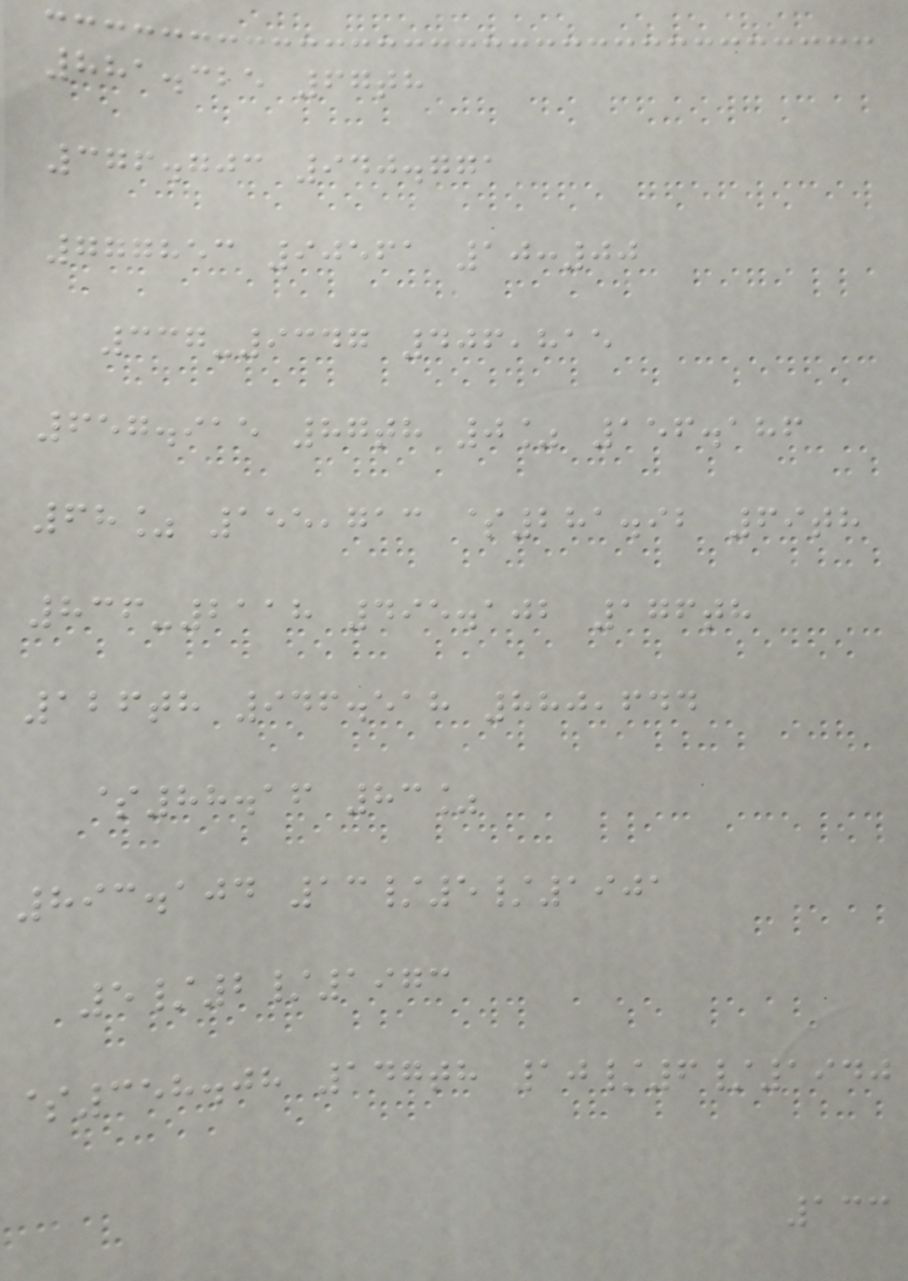881.325 67th
376.703 940.771
777853 90561 10:00
337-9347 406,815
657.915 87th 0% 156.186
68% 155,713 $281.92 69th
836-2118 495.102 176th
126th 946.518 880,644
$88.16 83%
893.104 13/5/1901
5/2/1973
$358.08 147th 10/6/1940
133
